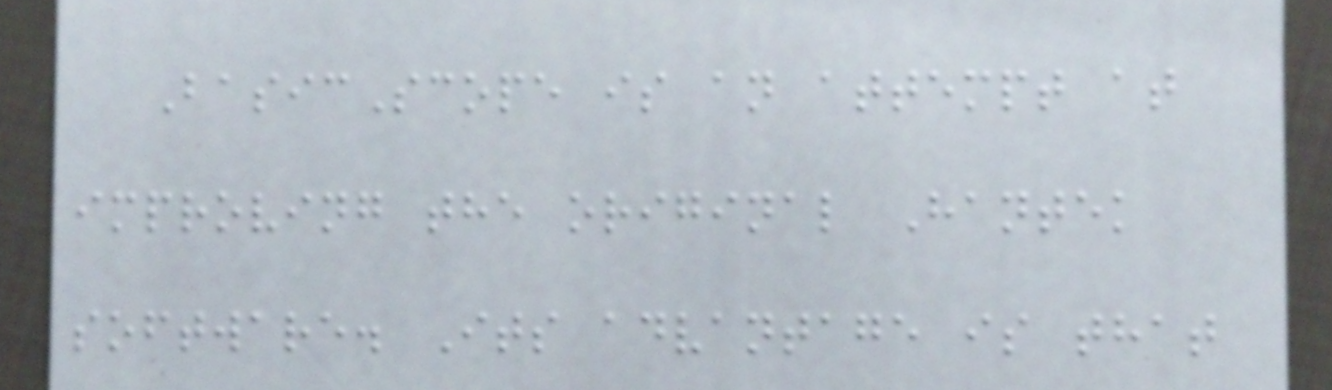BasicScope is an attempt at
improving the original Hantek
software. Its advantage is that
